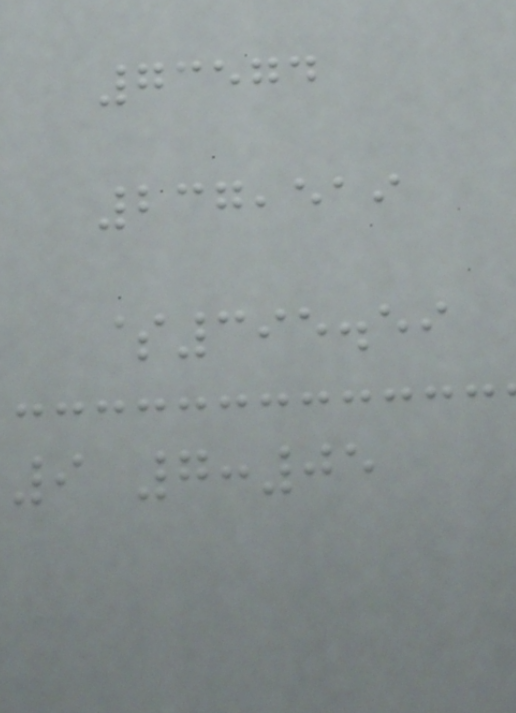73574
237,519
$395.59
9 7:05
